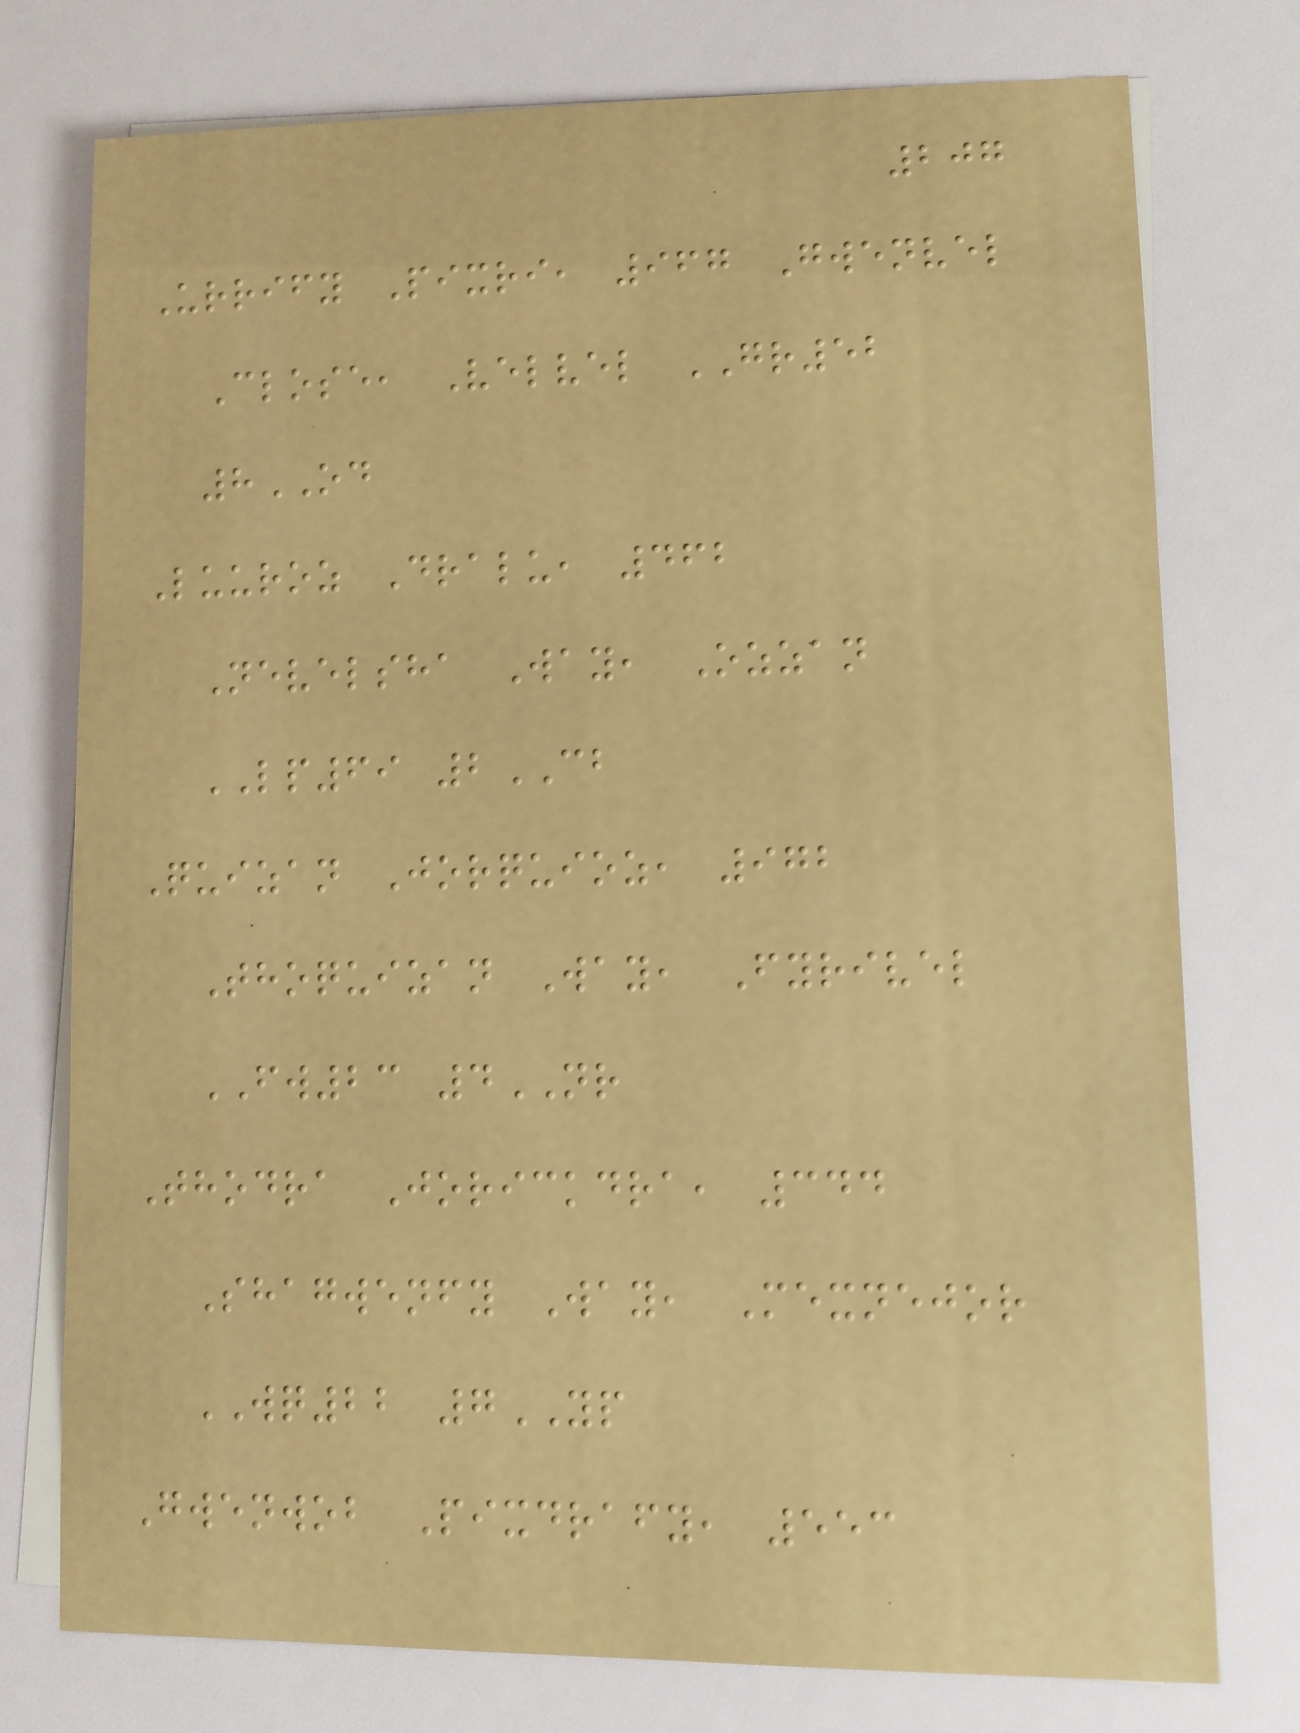207
Urrify Pixri, 967 Gwenvel
Close, Velvel GR52
8OD
Luuroz Dralu, 462
Nevelsha Way, Ozzan
LP69 2CB
Quizan Jorquioz, 972
Thoquizan Way, Fyrivel
FW23 4NR
Thodra Jorickdra, 344
Shagwenfy Way, Mexnejor
WQ22 7YP
Gwenwob Pixdrafy, 553
